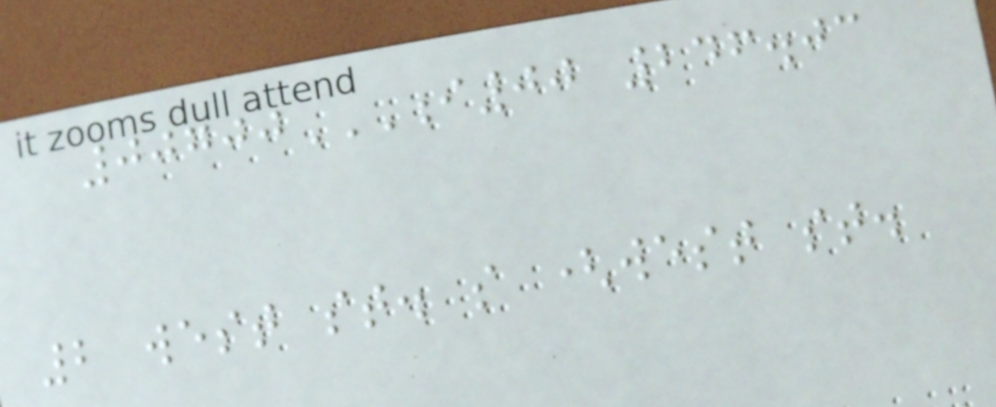00700I00 246.03
2 WEST ST. S (WEST ST.
